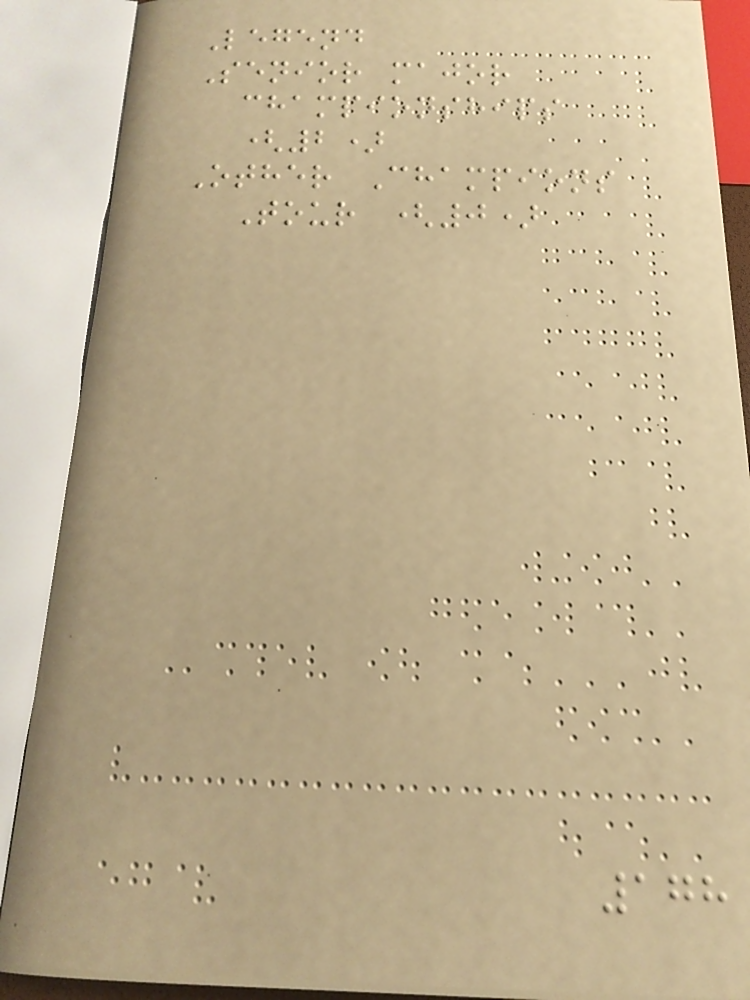Legend
Senior major
championships
(2)
Other Champions
Tour (0)
178
